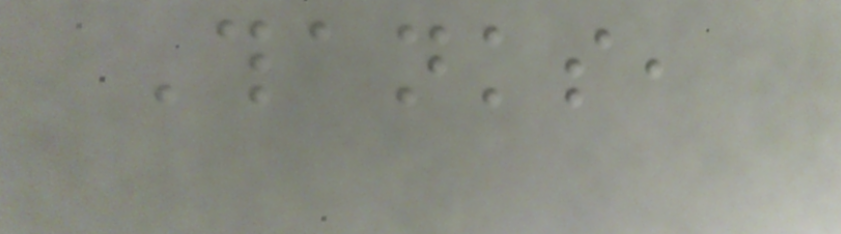Thanks,
